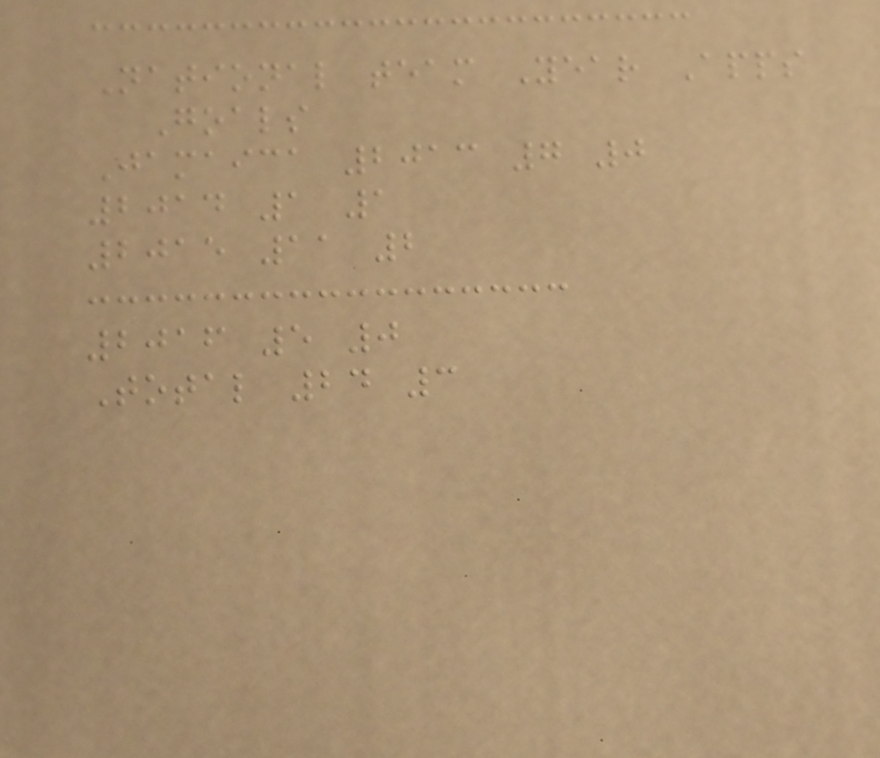National team Year Apps
Goals
Jamaica 2013 7 0
2014 1 1
2015 11 2
2016 5 0
Total 24 3
